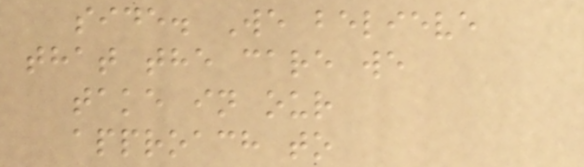side. We believe
that the care we
take in our
approach to
